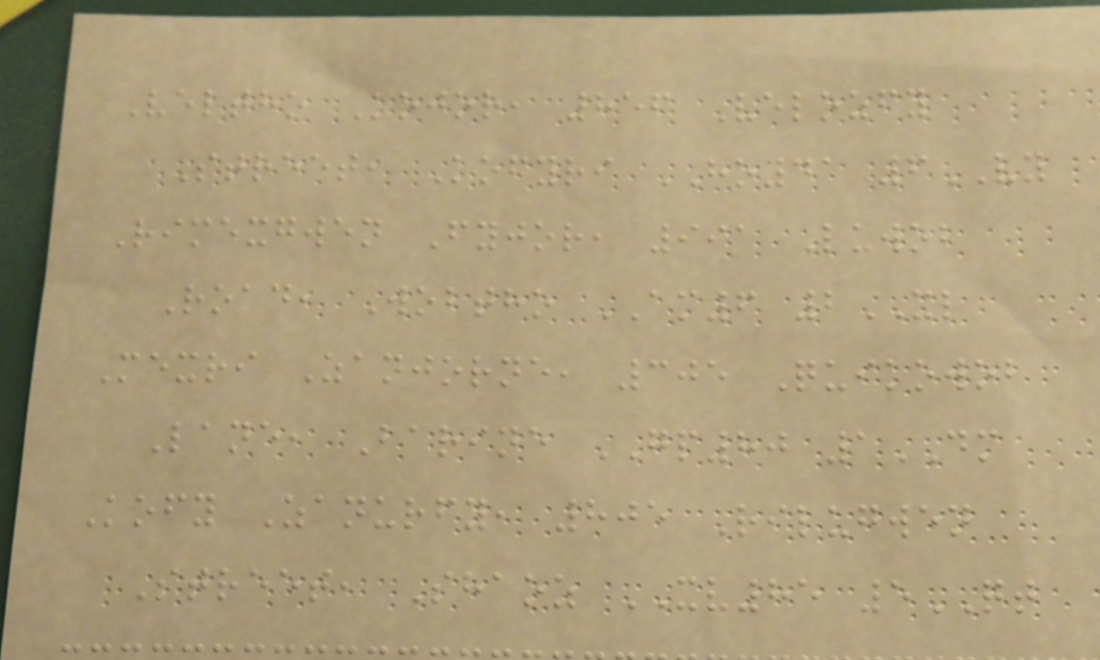Veltho Kojor, 856 Velozfy
Street, Kofyri HO41 6VY
Rimexgwen Fyjor, 991 Luwob
Road, Wobtho AM6 2XL
Mexri Zanjorne, 305 Quikowob
Lane, Barine GP80 1DM
Kofy Zanurfy, 805 Rilugwen
Street, Shaoz XV85 5QT
